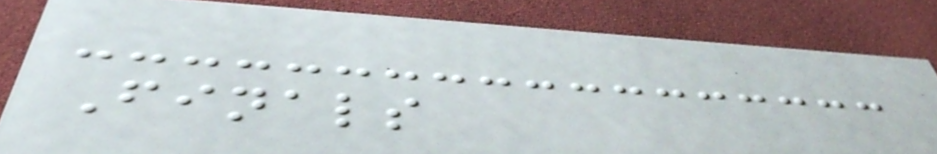Finals
